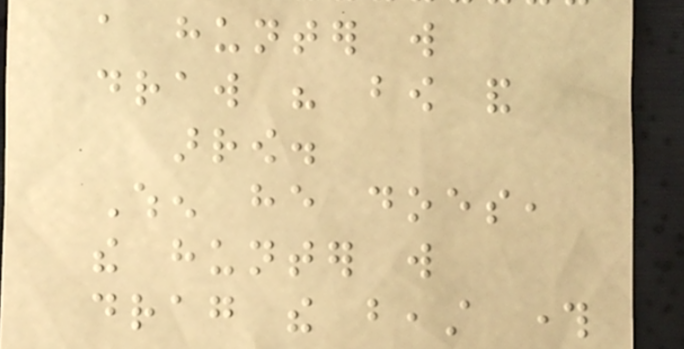a hunter will
draw his bow and
arrow.
When he does,
the hunter will
drag the beast through
